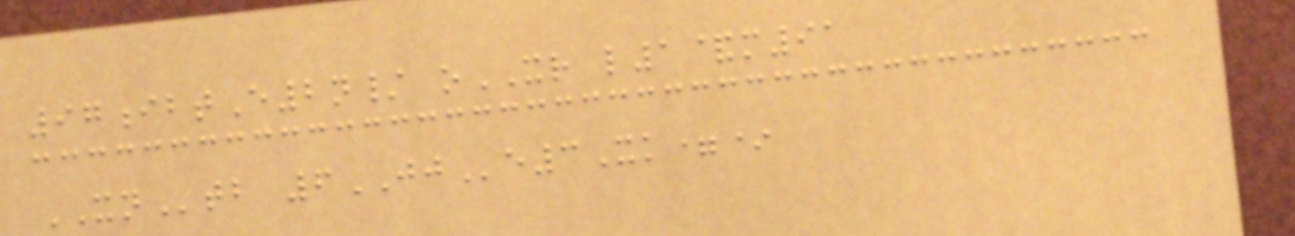97ibtE2n/ oXR l1&m91
XNtb 6JJe3Xk=*
